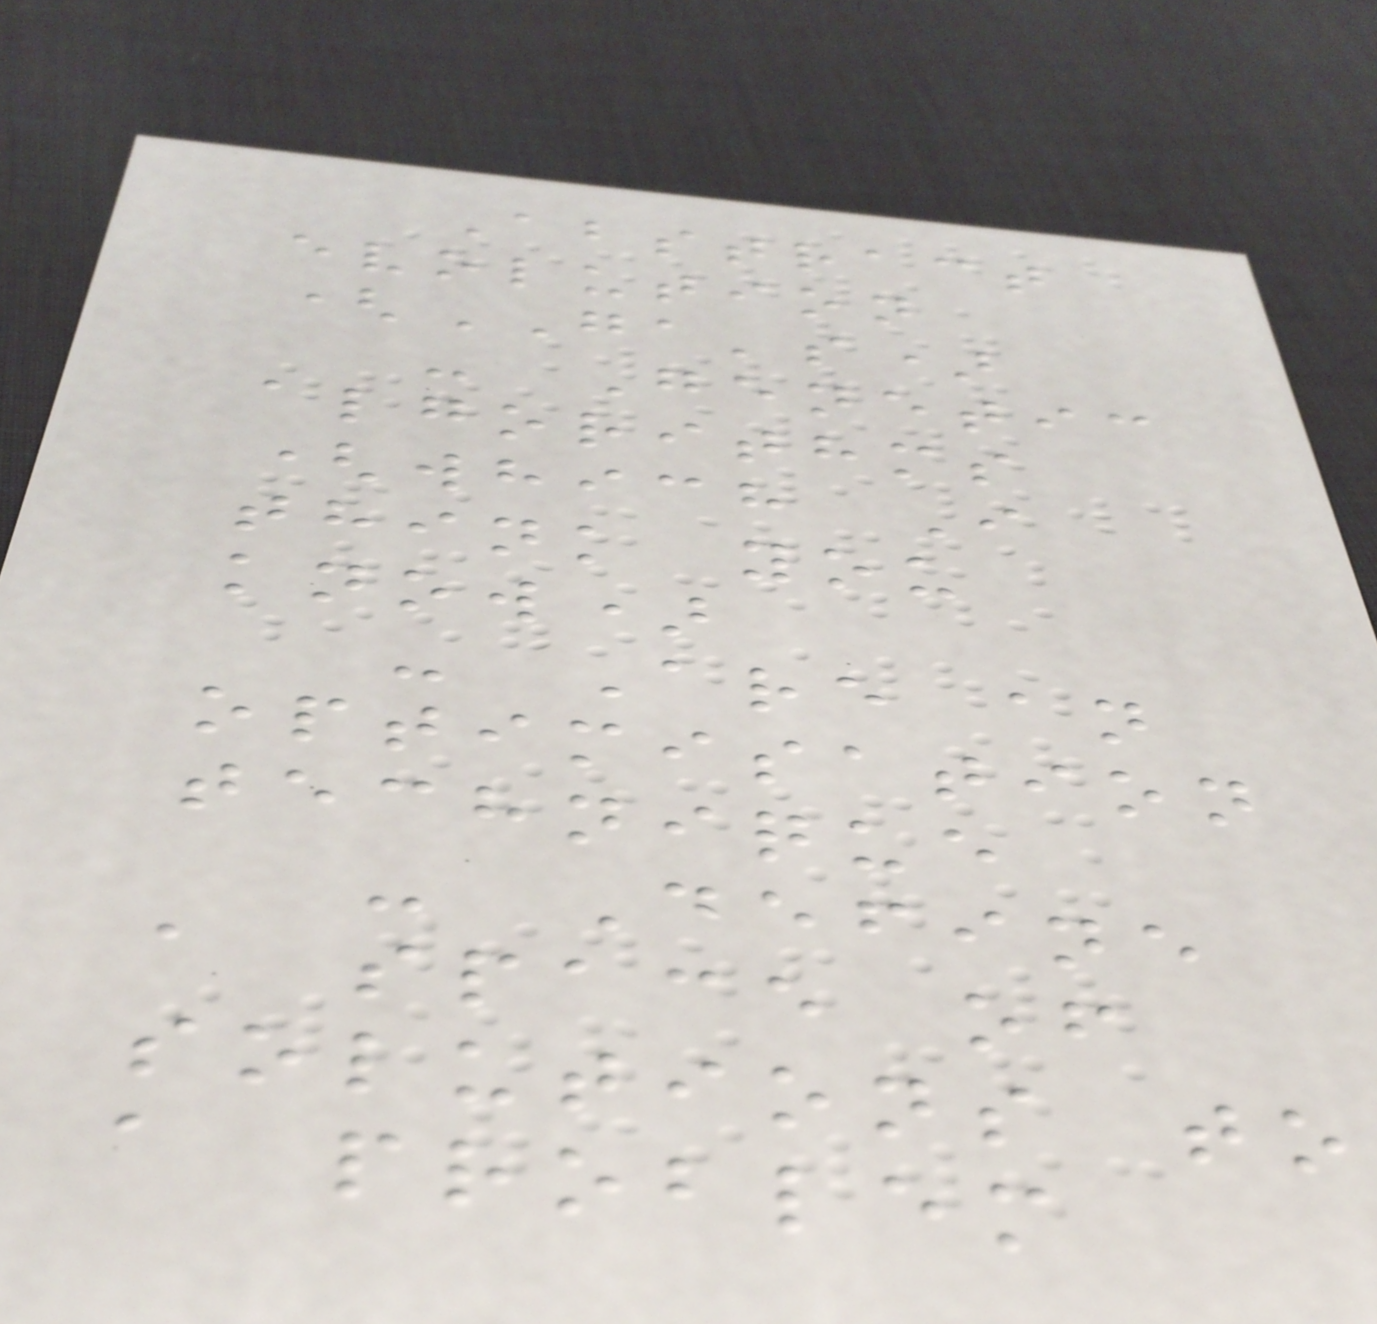Abstract
evolution
(GA's)
- Genetic
algorithms
(which I
think you
know)
- Are an
optimisation
technique
- Define
a space of
solutions to
a problem
